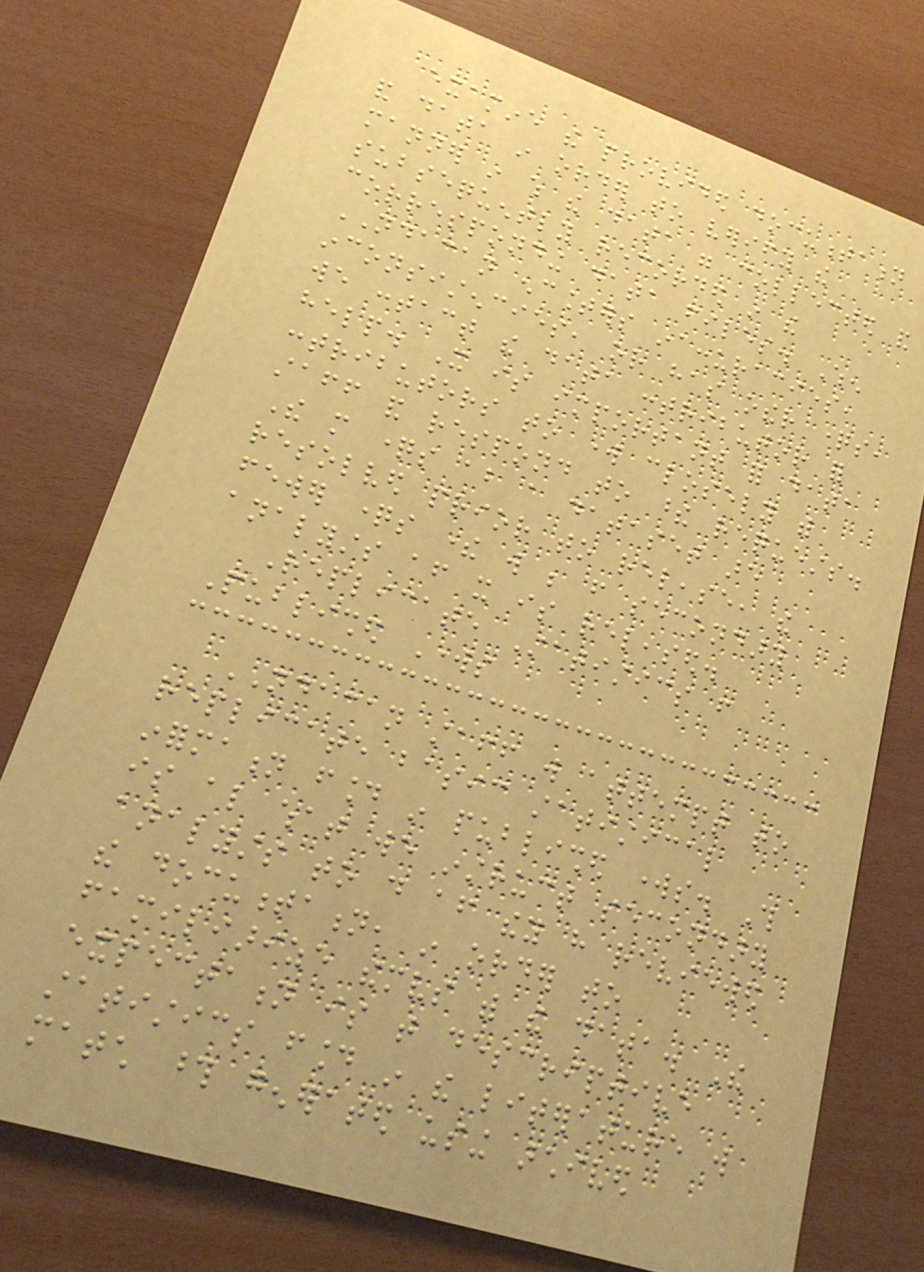examine the provided documentation
and data in order to verify the
manner in which the data were collected and
subsequently recorded in the
corresponding data files. When
NDACAN encounters inaccuracies,
inconsistencies, or has other questions,
we contact the data contributor for
help. It is important for data
contributors to work closely with
staff and respond to these requests.
The more questions about a dataset are
resolved prior to release, the
fewer questions there will be from secondary
analysts after it is released.
Replicate Statistics from
Published Works
NDACAN staff will attempt to
replicate basic statistical
information found in published works. This
is also what we instruct secondary
analysts to do after they have reviewed
the documentation, in order to
familiarize themselves with the data. The
expectation is that descriptive
statistics found in the literature will
match those generated using archived
